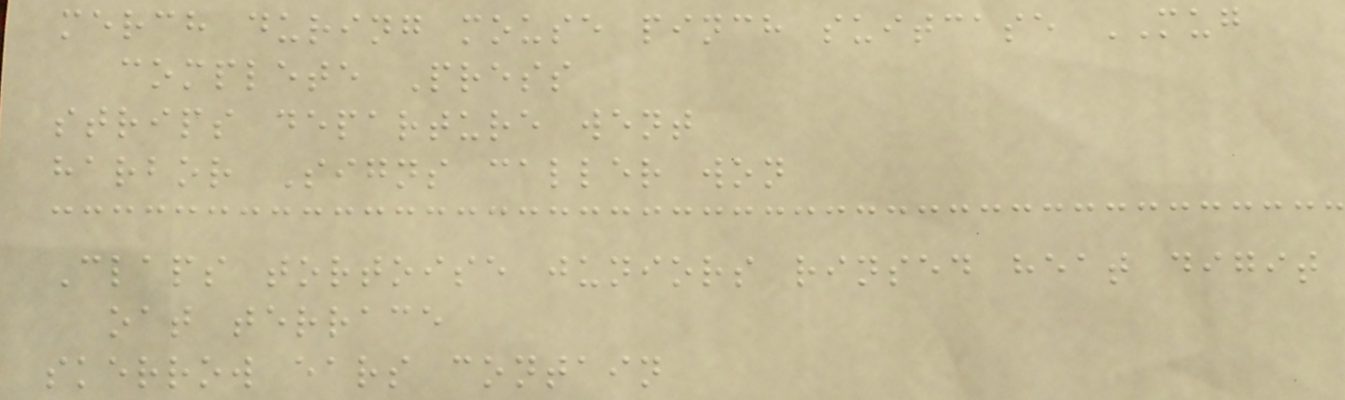merch during mouse pinch suitcase MUG
complete Press
strips departure went
harbor Signs caller won
Claps tortoise juniors rinsed heat digit
oat terrace
skerrow ears contain
